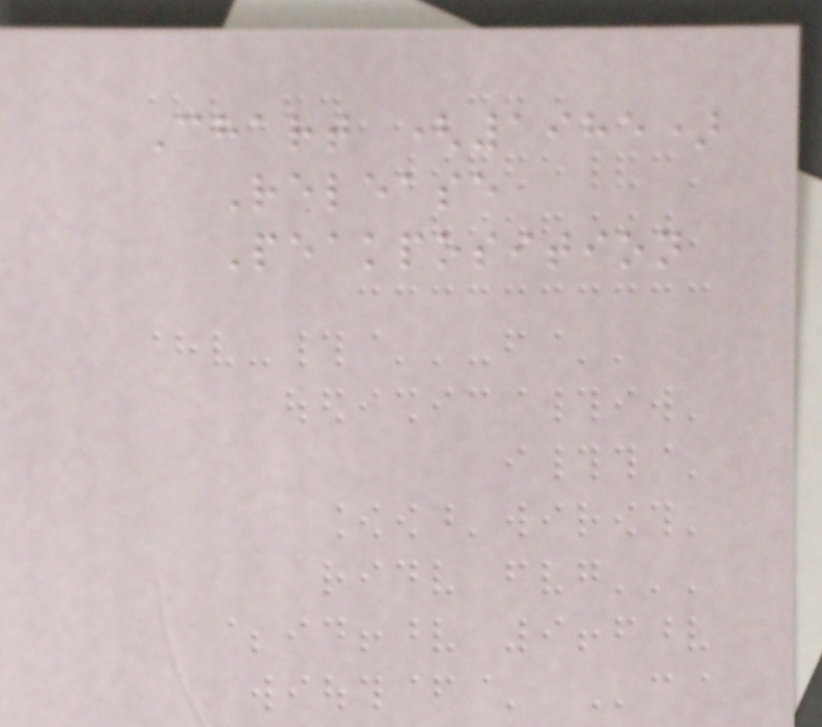Chart (1985)
Release
Peakposition
